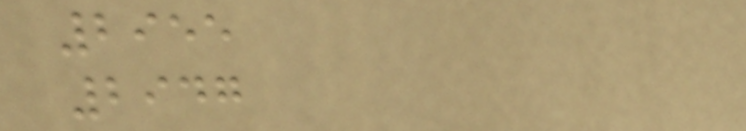2955
2947
